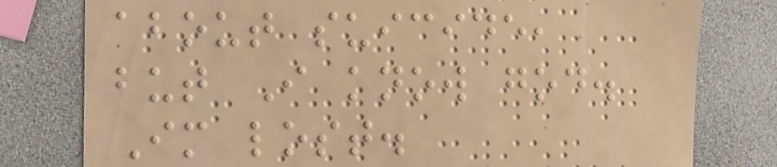about suicide,
but I know god.
Im lost.
